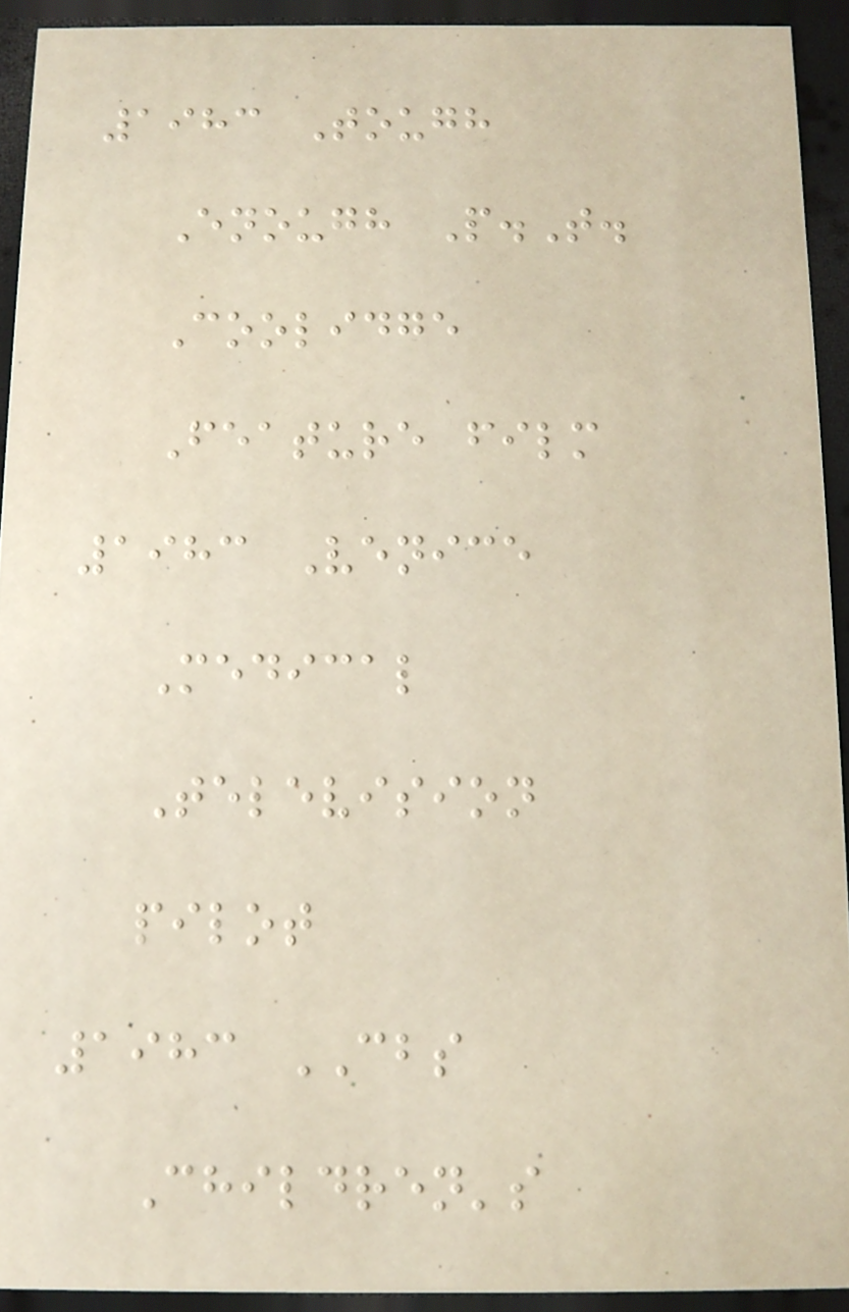1983 Tough
Enough P.T.
Coolidge
Feature film
1983 Venice
Medical
Television
pilot
1983 CBS
Children's
